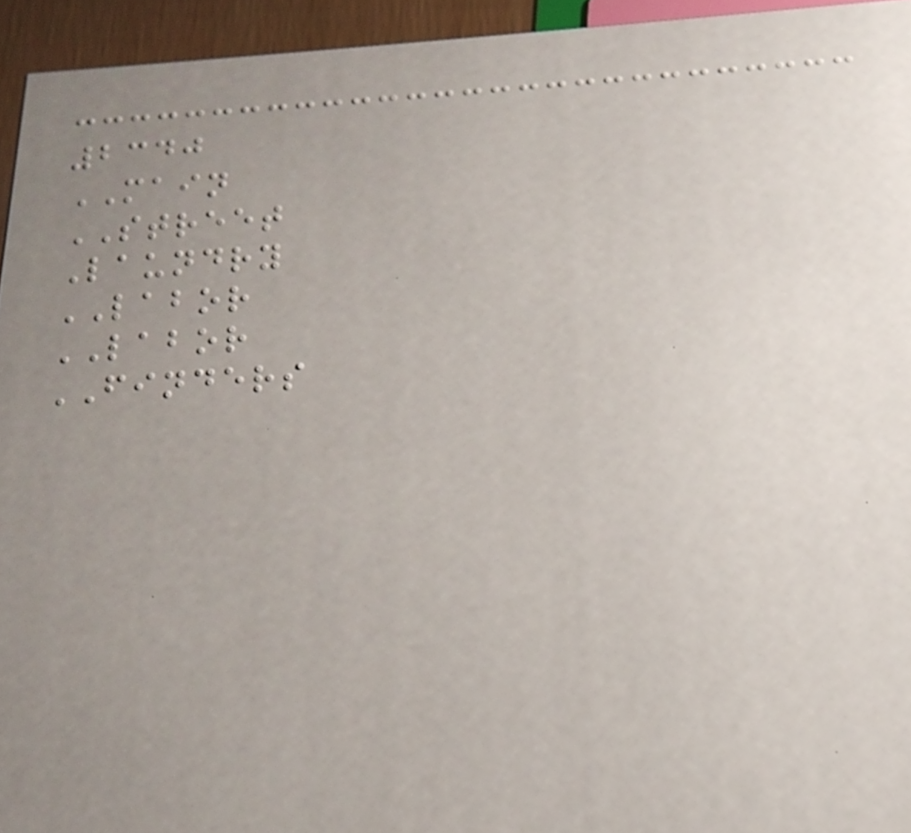2340
MAIN
STREET
Laundry
LABOR
LABOR
FINDERS
